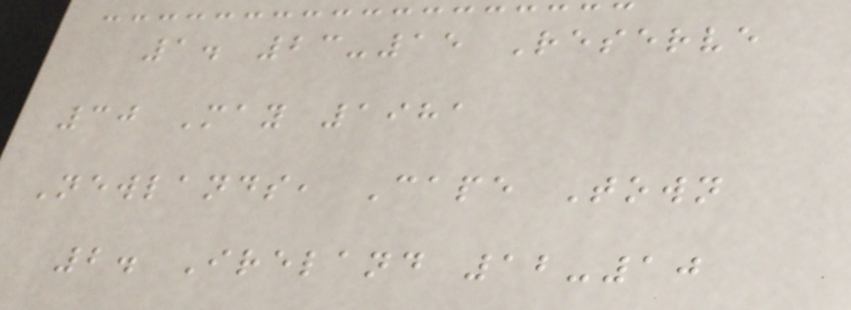1. 23-15 Reserve
30 May 1981
Newlands, Cape Town
2. Ireland 12-10
